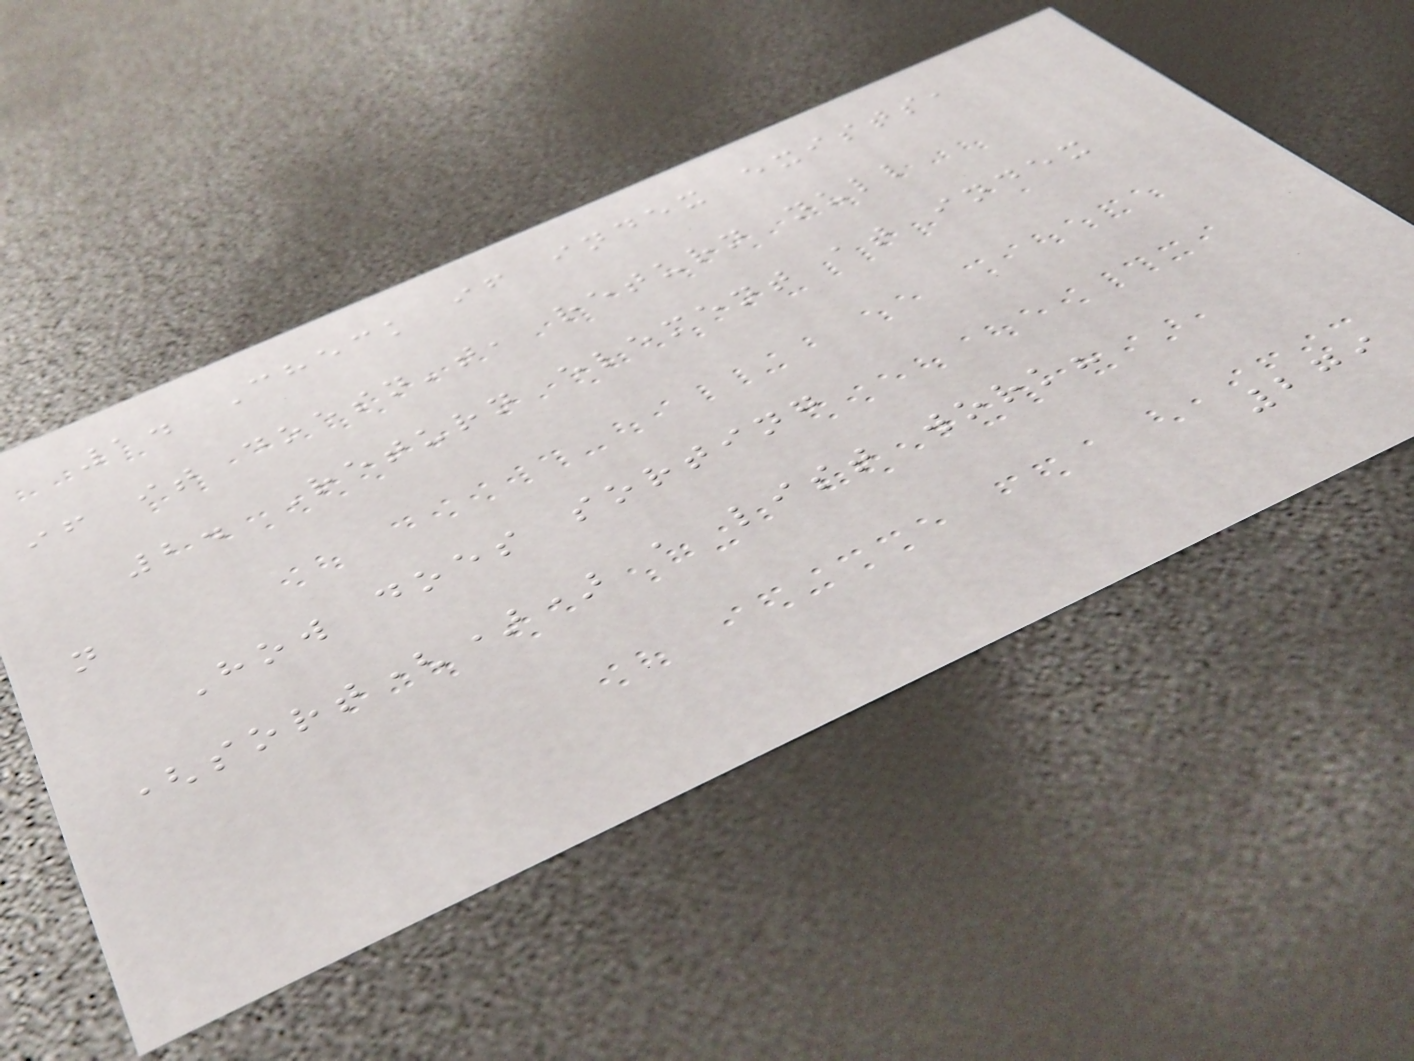1. Check if index exists,
if it doesn't, return null
2. Return element at index
n
How does sorting
(sort()) a list work?
279
